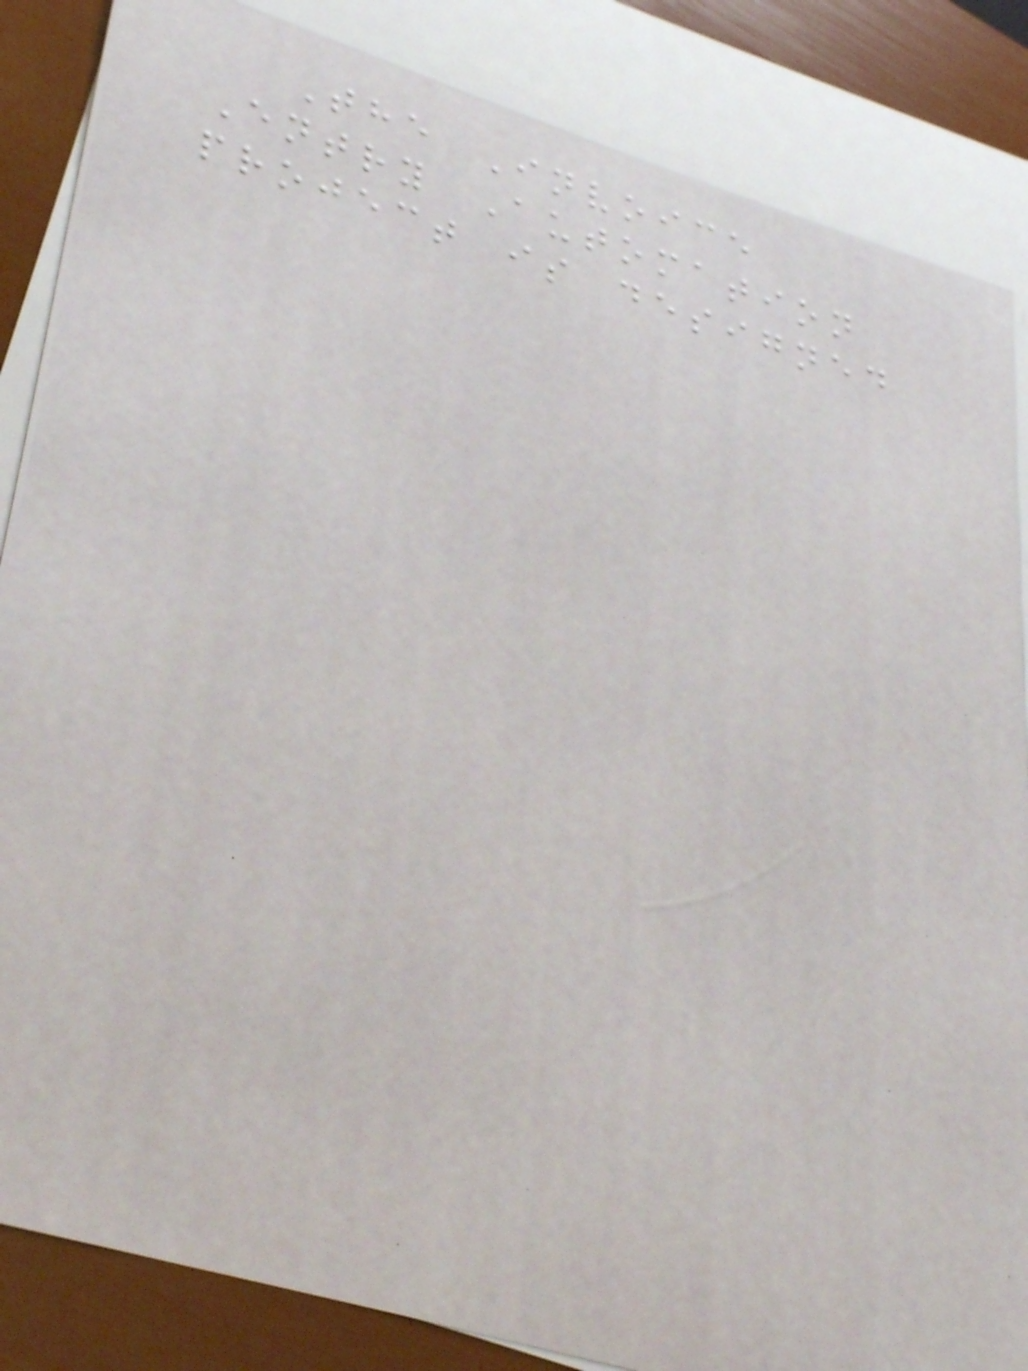The Invoice
Entry Automation
project is designed
